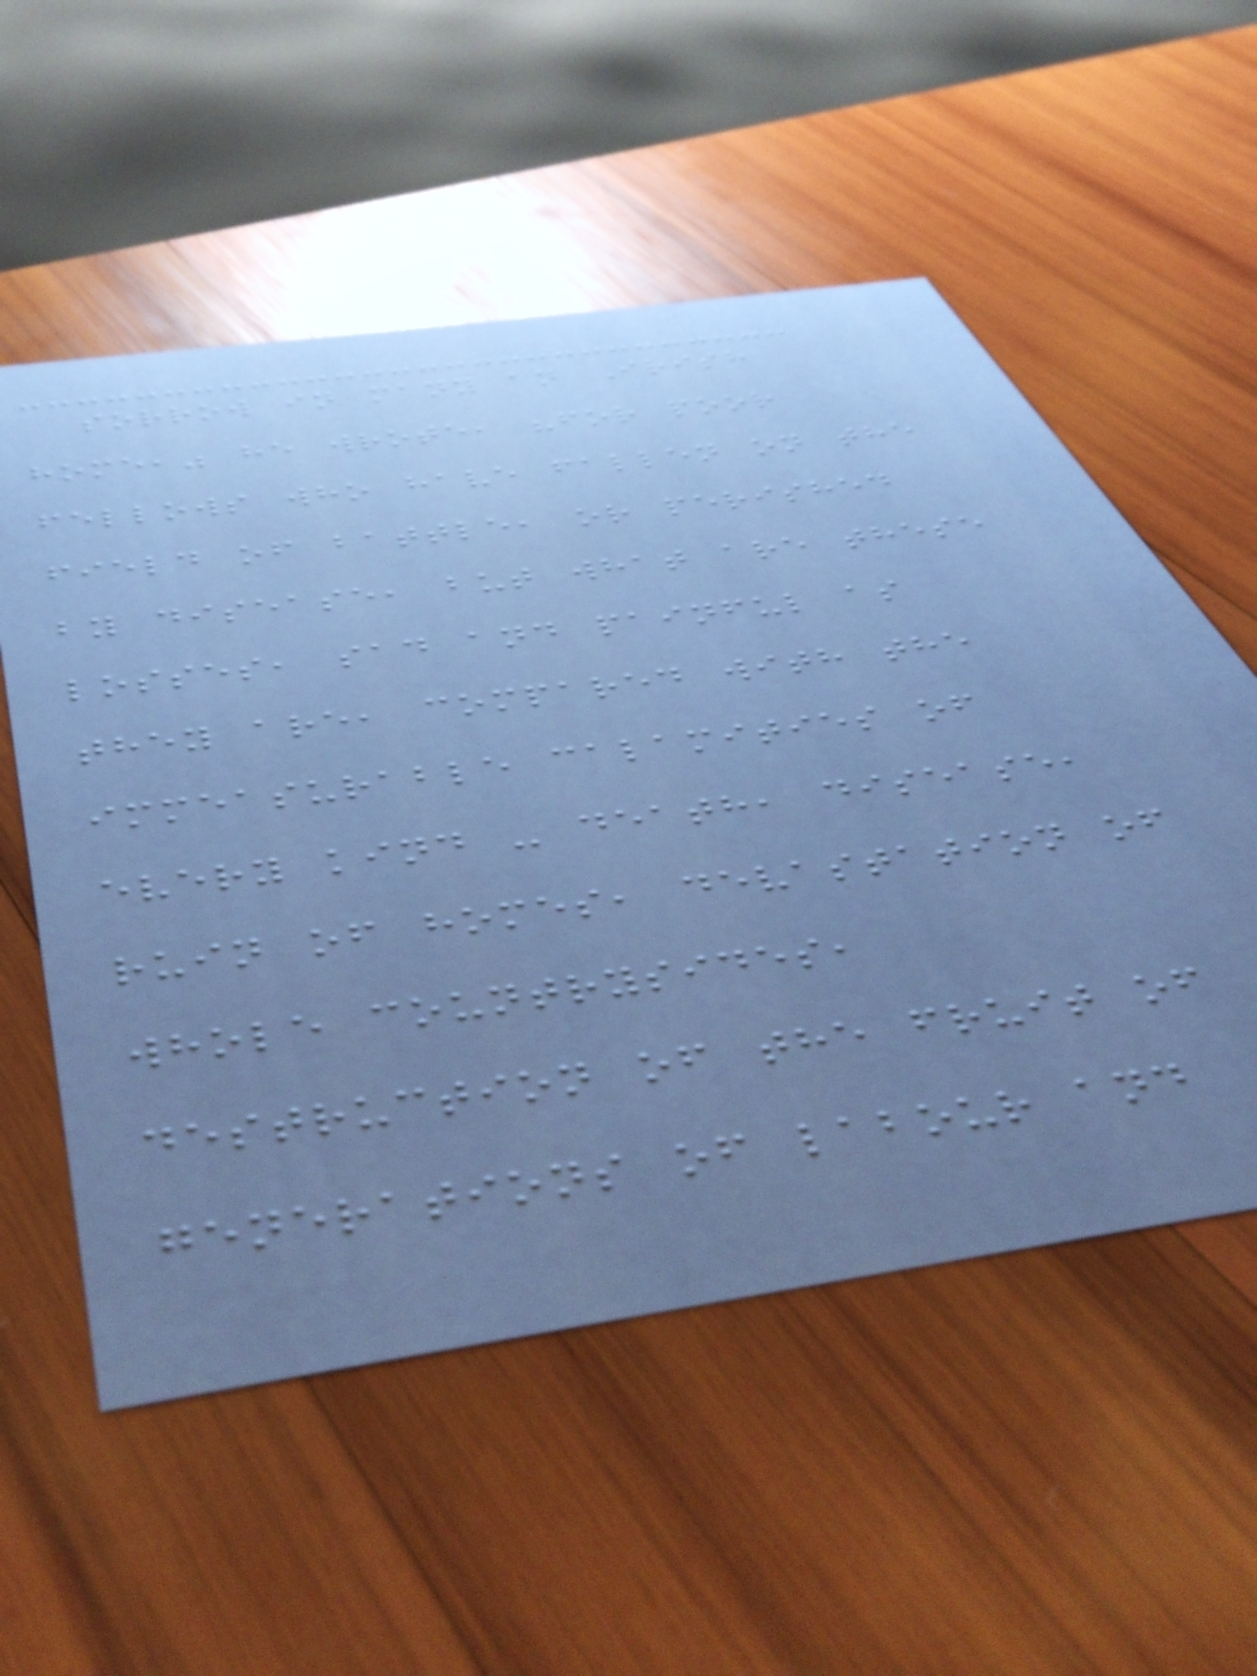sorrow in many an Irish
home," he wrote, "for poor
fellows who have fallen on the
field of battle, or perished
by disease, but what are these
losses, sad and painful as
they are, compared with the
immeasurable calamities of
every kind - death, disease,
ruin of homes, devastation of
whole countrysides,
destruction of the fruit of
generations of labour and
